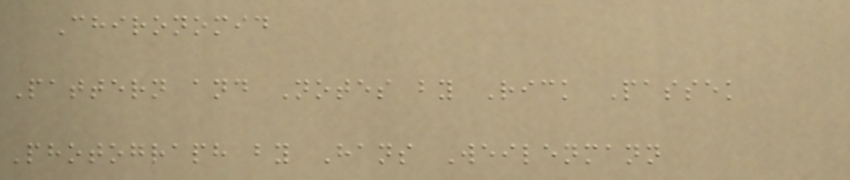Chironomid
Pattern and Notes by Rick Passek
Photograph by Hans Weilenmann
